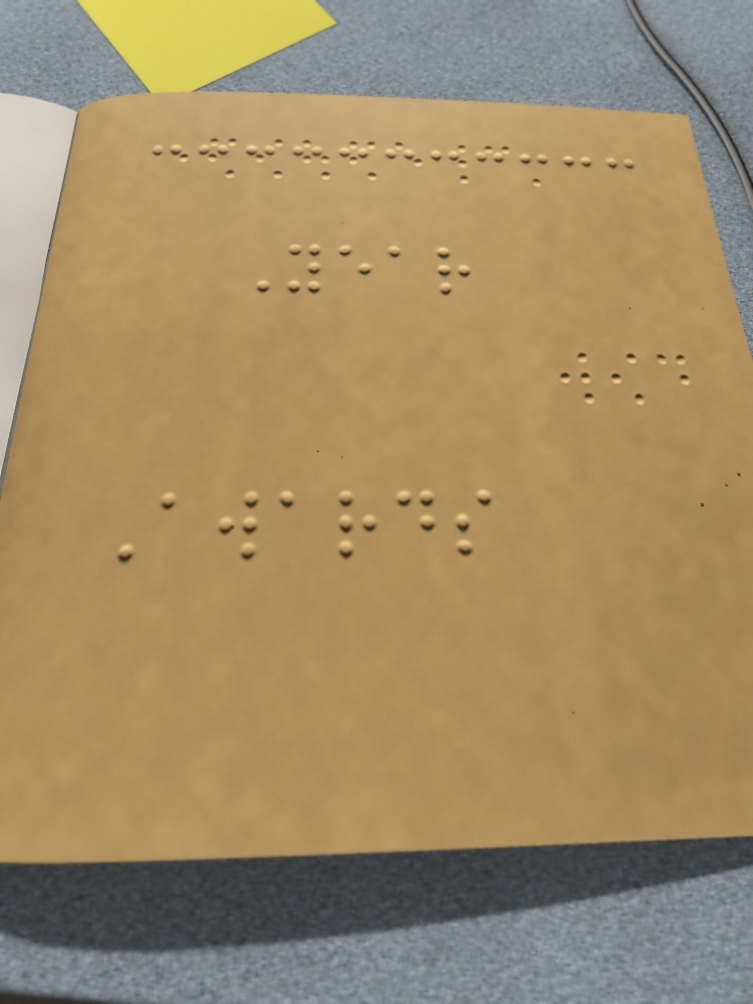Year
Awards
